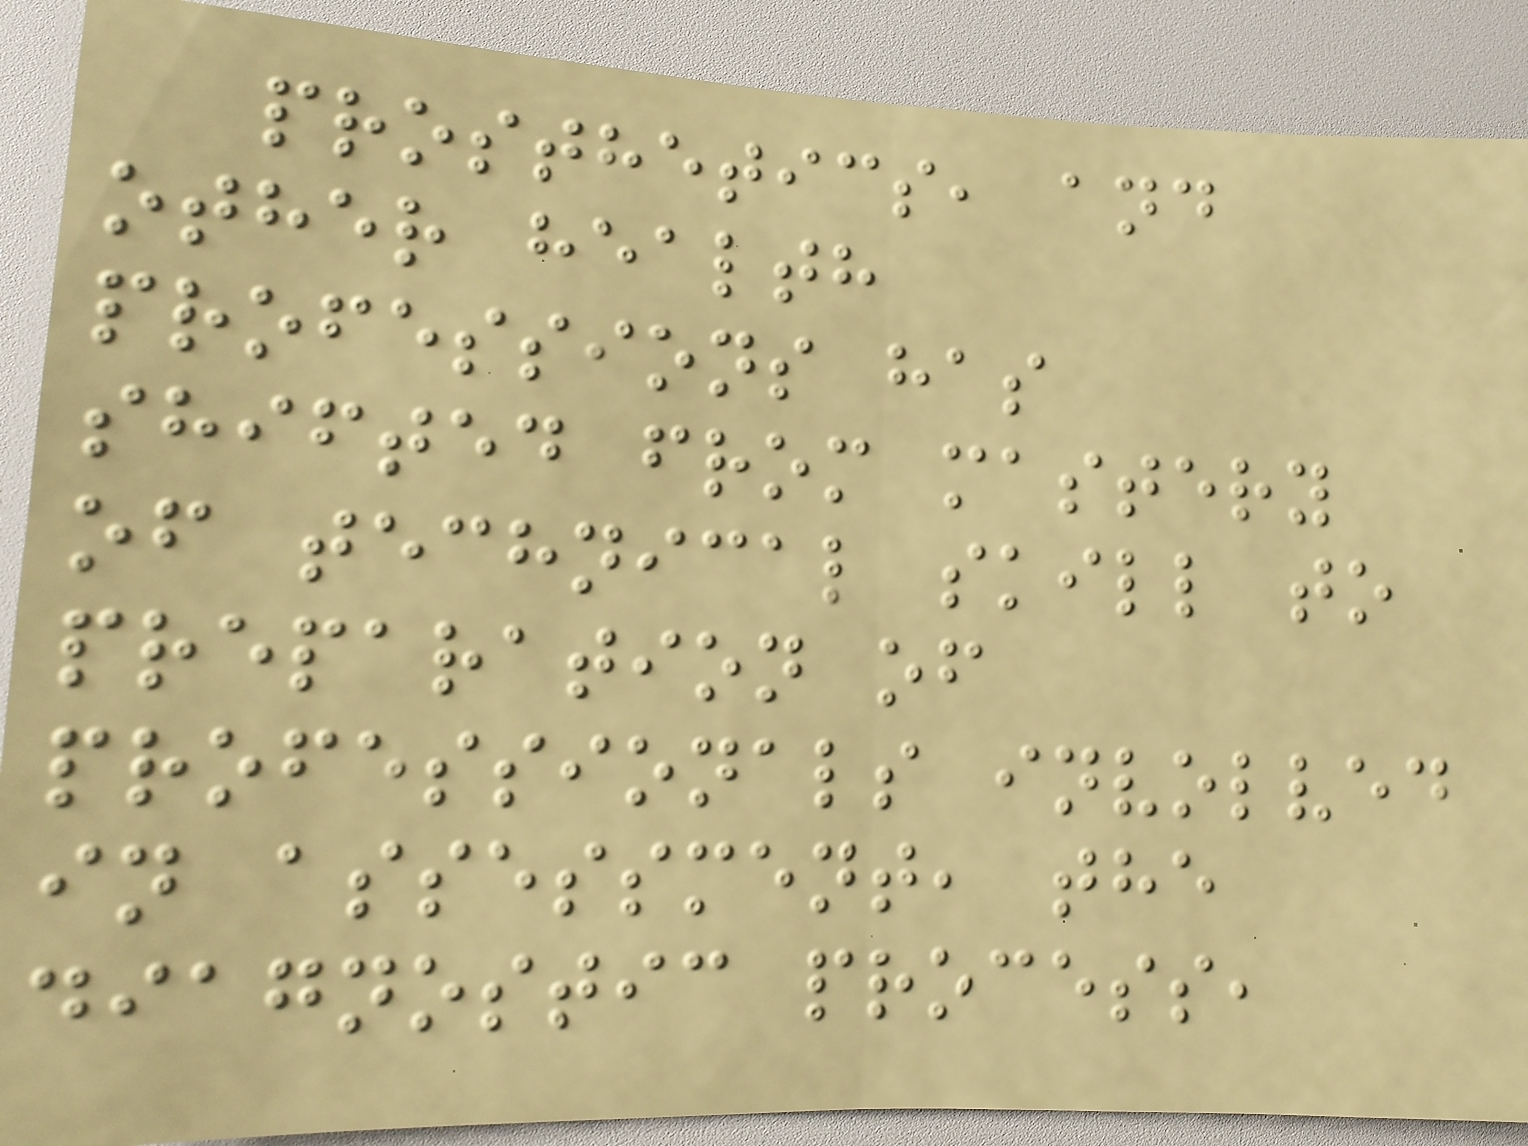prosthetics, and
other health
professions has
shifted from mastery
of technical skill to
preparation of
professionals involved
in assessment, the
diagnostic process,
